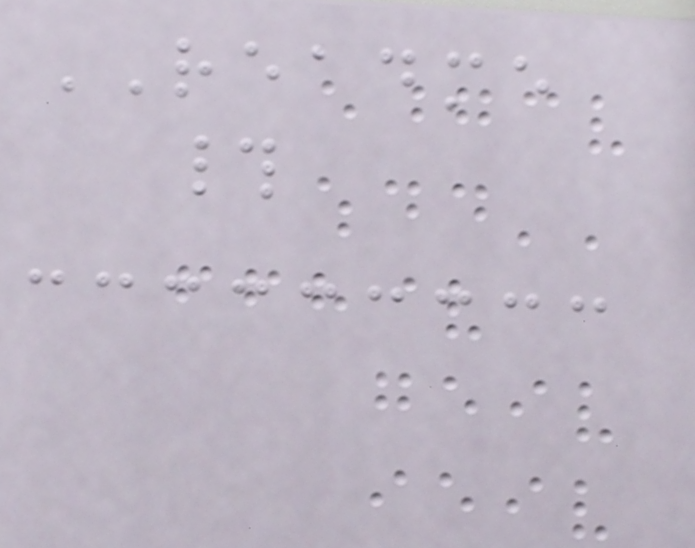README
#
